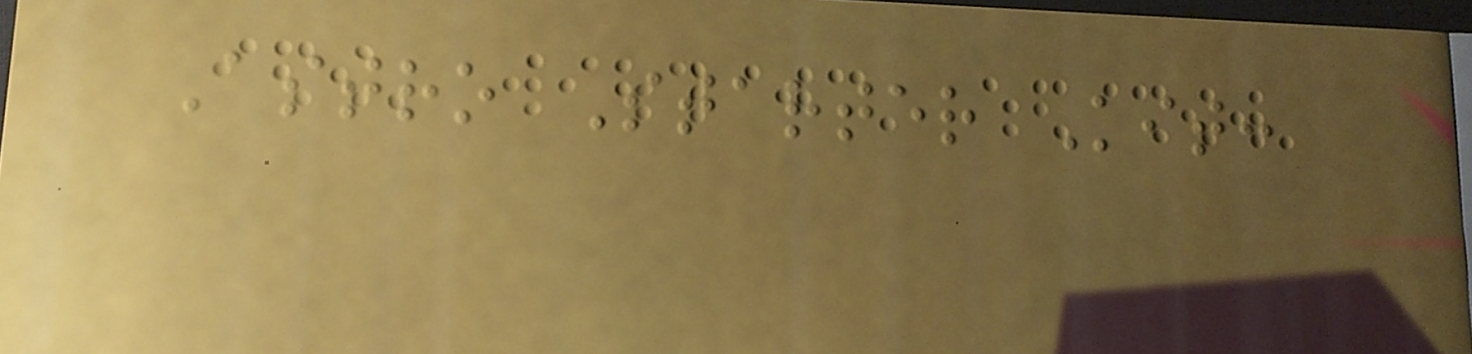Astro Starter Kit:
